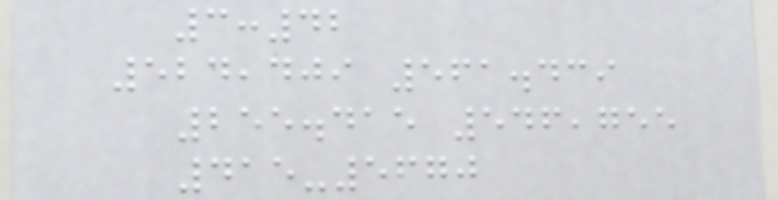3:42
524,409 561.439
255.415 546,755
415-5670
